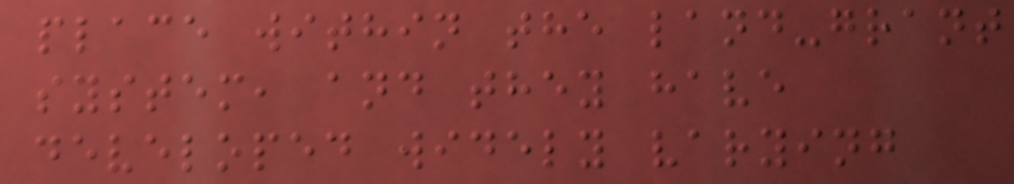place within the land-grant
system, and they have
developed widely varying
